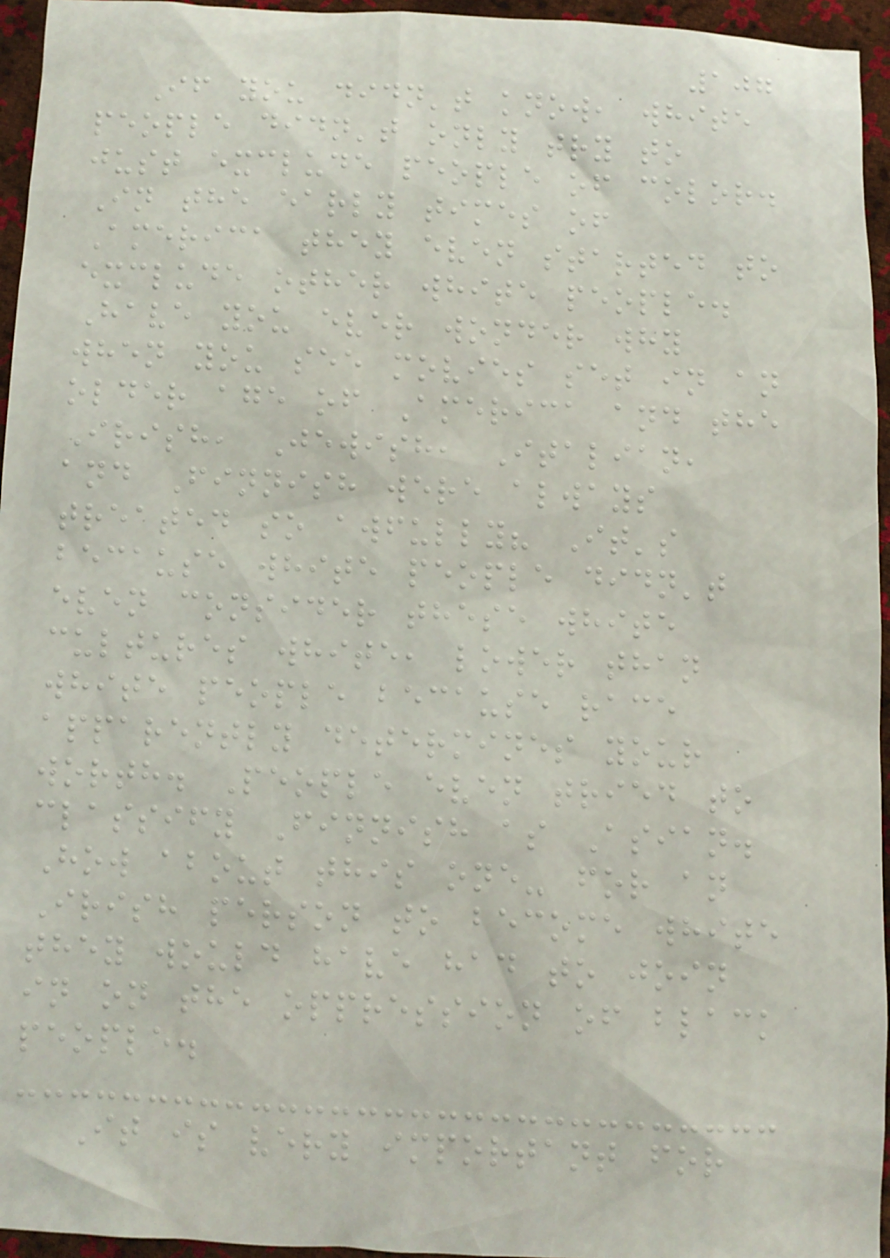107
If you didn't know, white
people didn't only try to
just exclude people of color.
In the early times of
America they even started to
exclude other white people.
Have you ever wonder why
when you see movies set in an
older age of America and the
Irish, Jewish, Italian,
and Finnish were always
treated so awfully? It's
because white people didn't
even consider these white
cultures white, lower than
white people because race
apparently determines your
worth. People even tried to
classify Finnish as Asian.
How about this one- for an
Irish person to become white
they would have had to join
in on the oppression of black
people.
It is very important for
